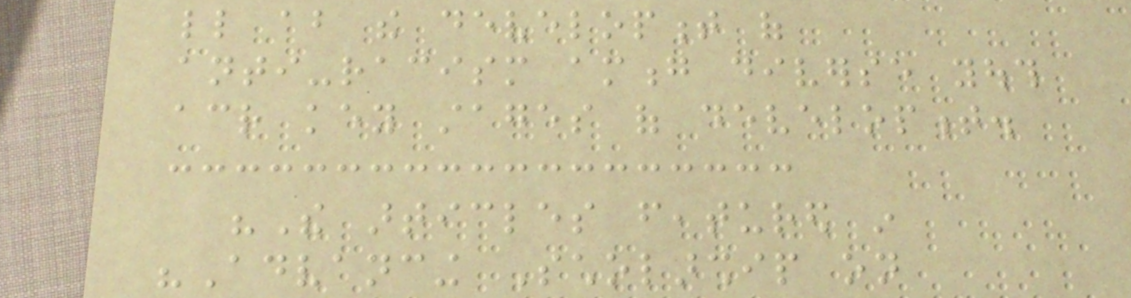little about the development of
anti-racism among diverse youth
across key stages of development.
"The articles featured in
"Advancing Scholarship on
